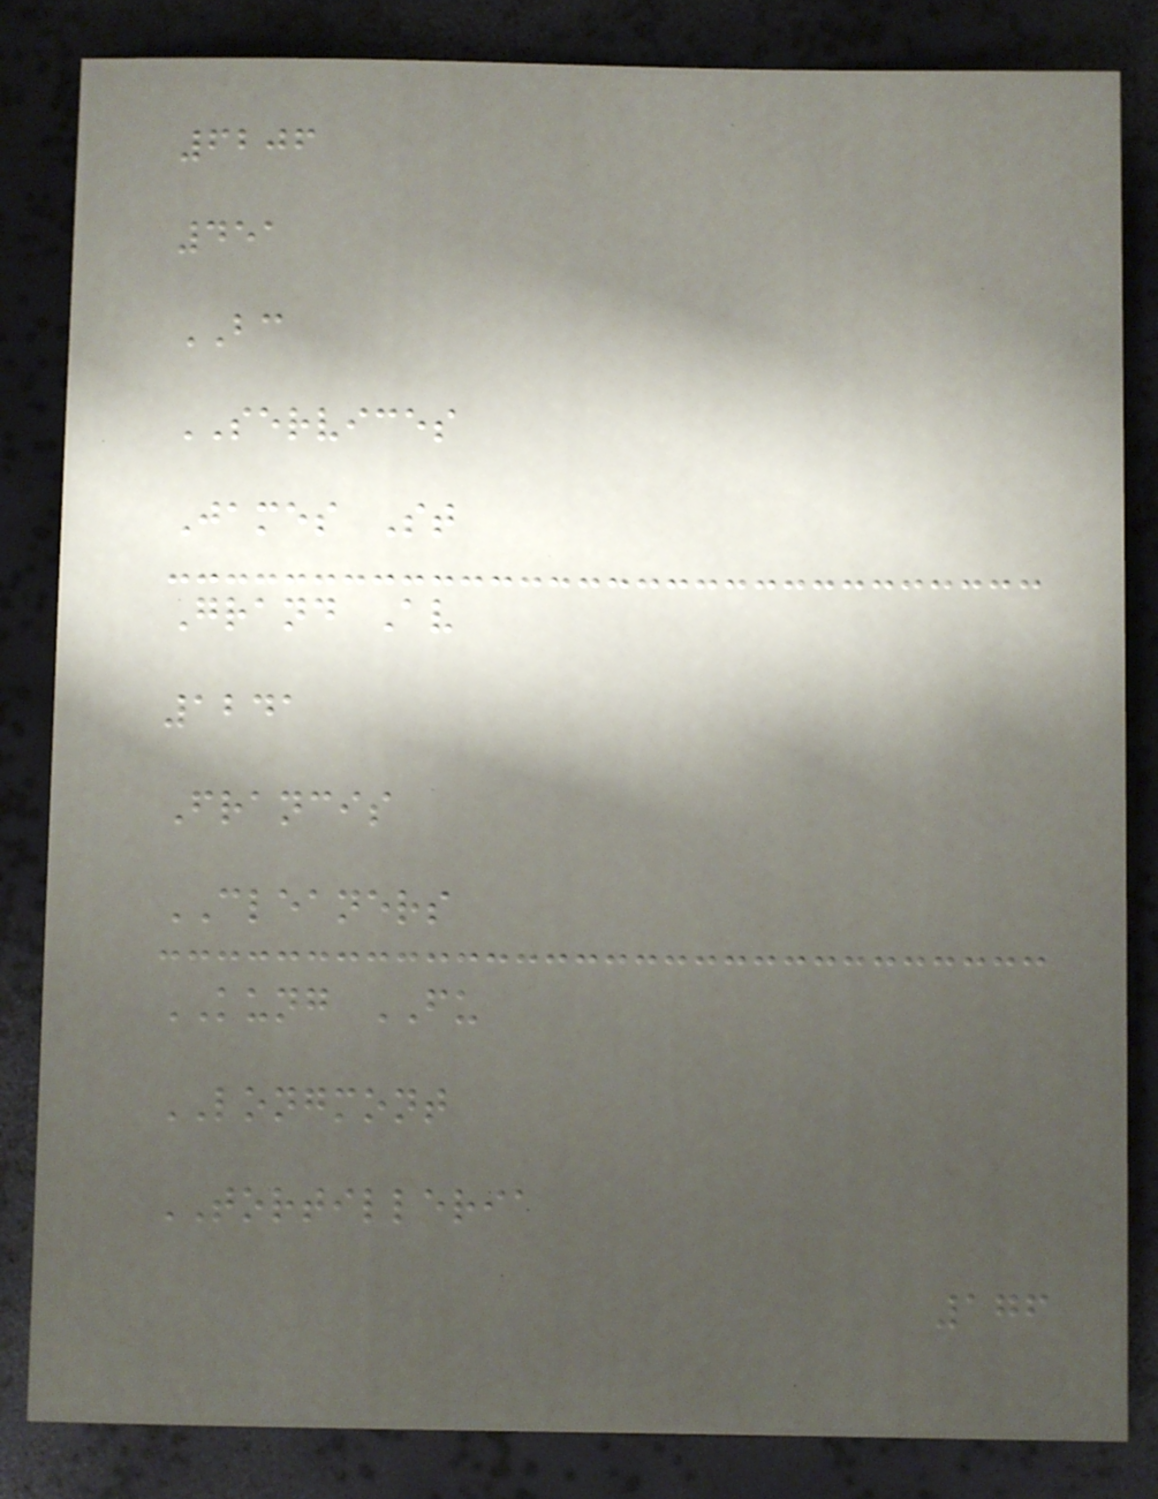6206
451
BC
SERVICES
James St
Grand Av
1241
Francis
CLEANERS
KUNG FU
LONGMONT
TORTILLERIA
176
